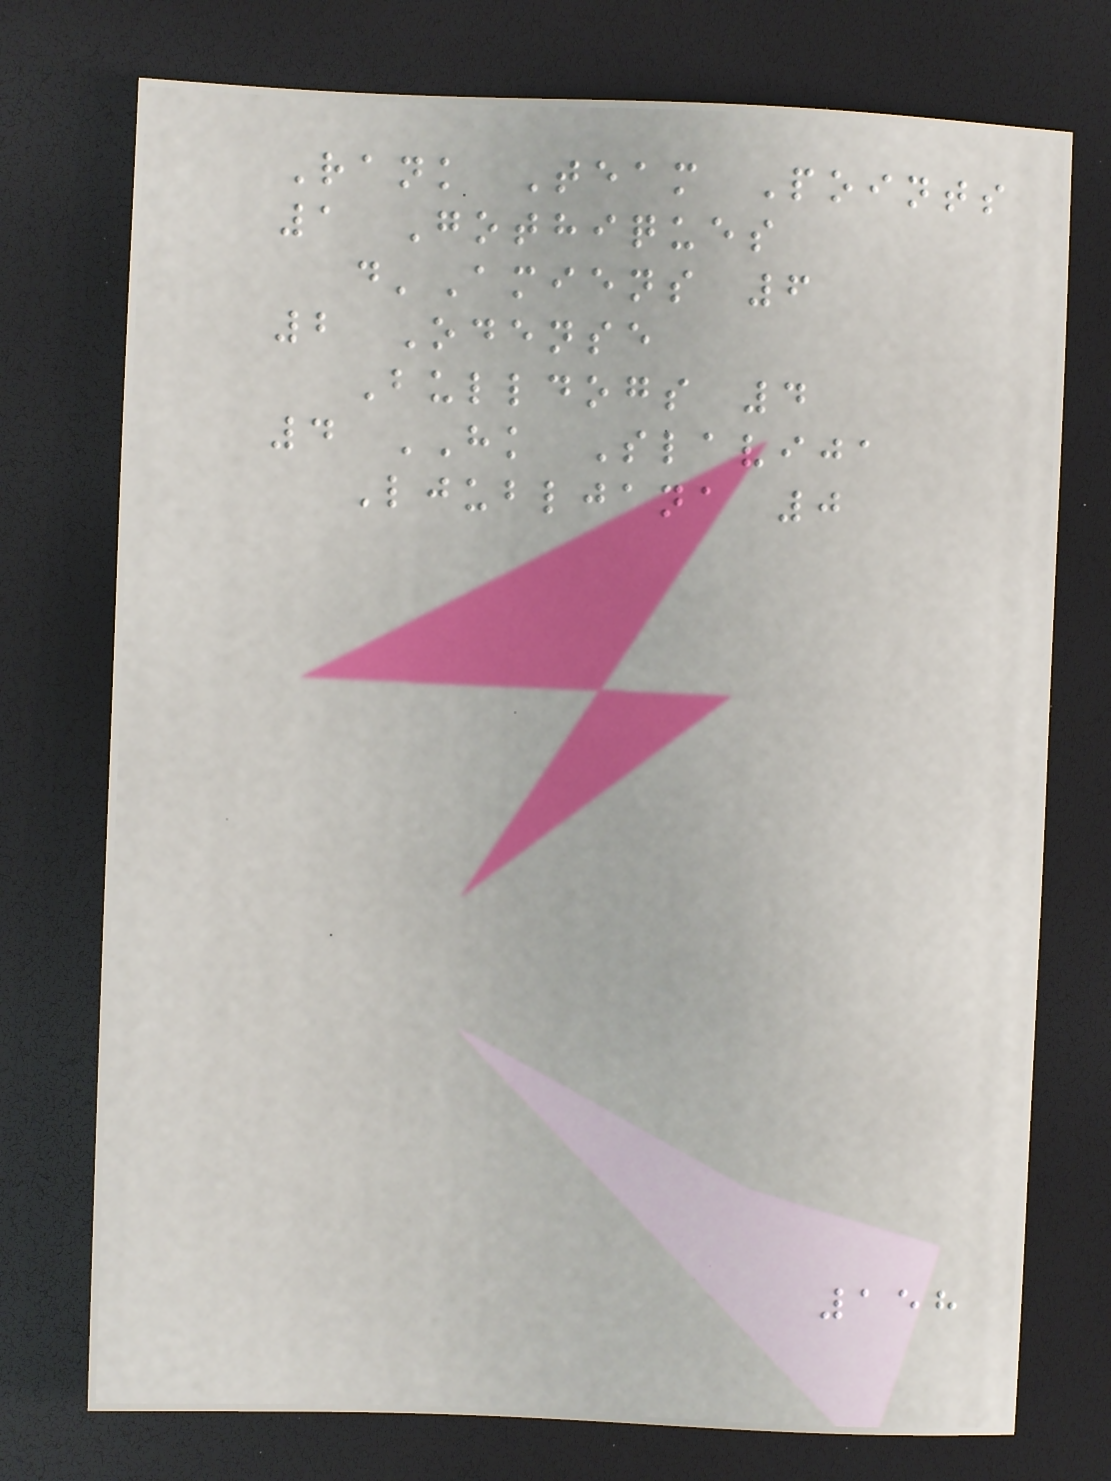Rank Team Points
1 Gothiques
d'Amiens 6
2 Odense
Bulldogs 4
4 HK Slavija
Ljubljana 0
158
